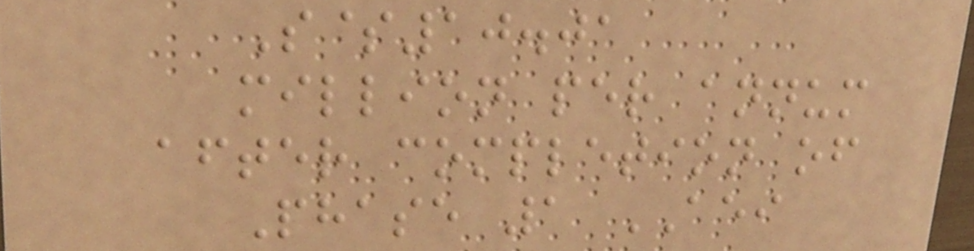S$10.01
million per annum
after completion of
Phase 1 AEI
